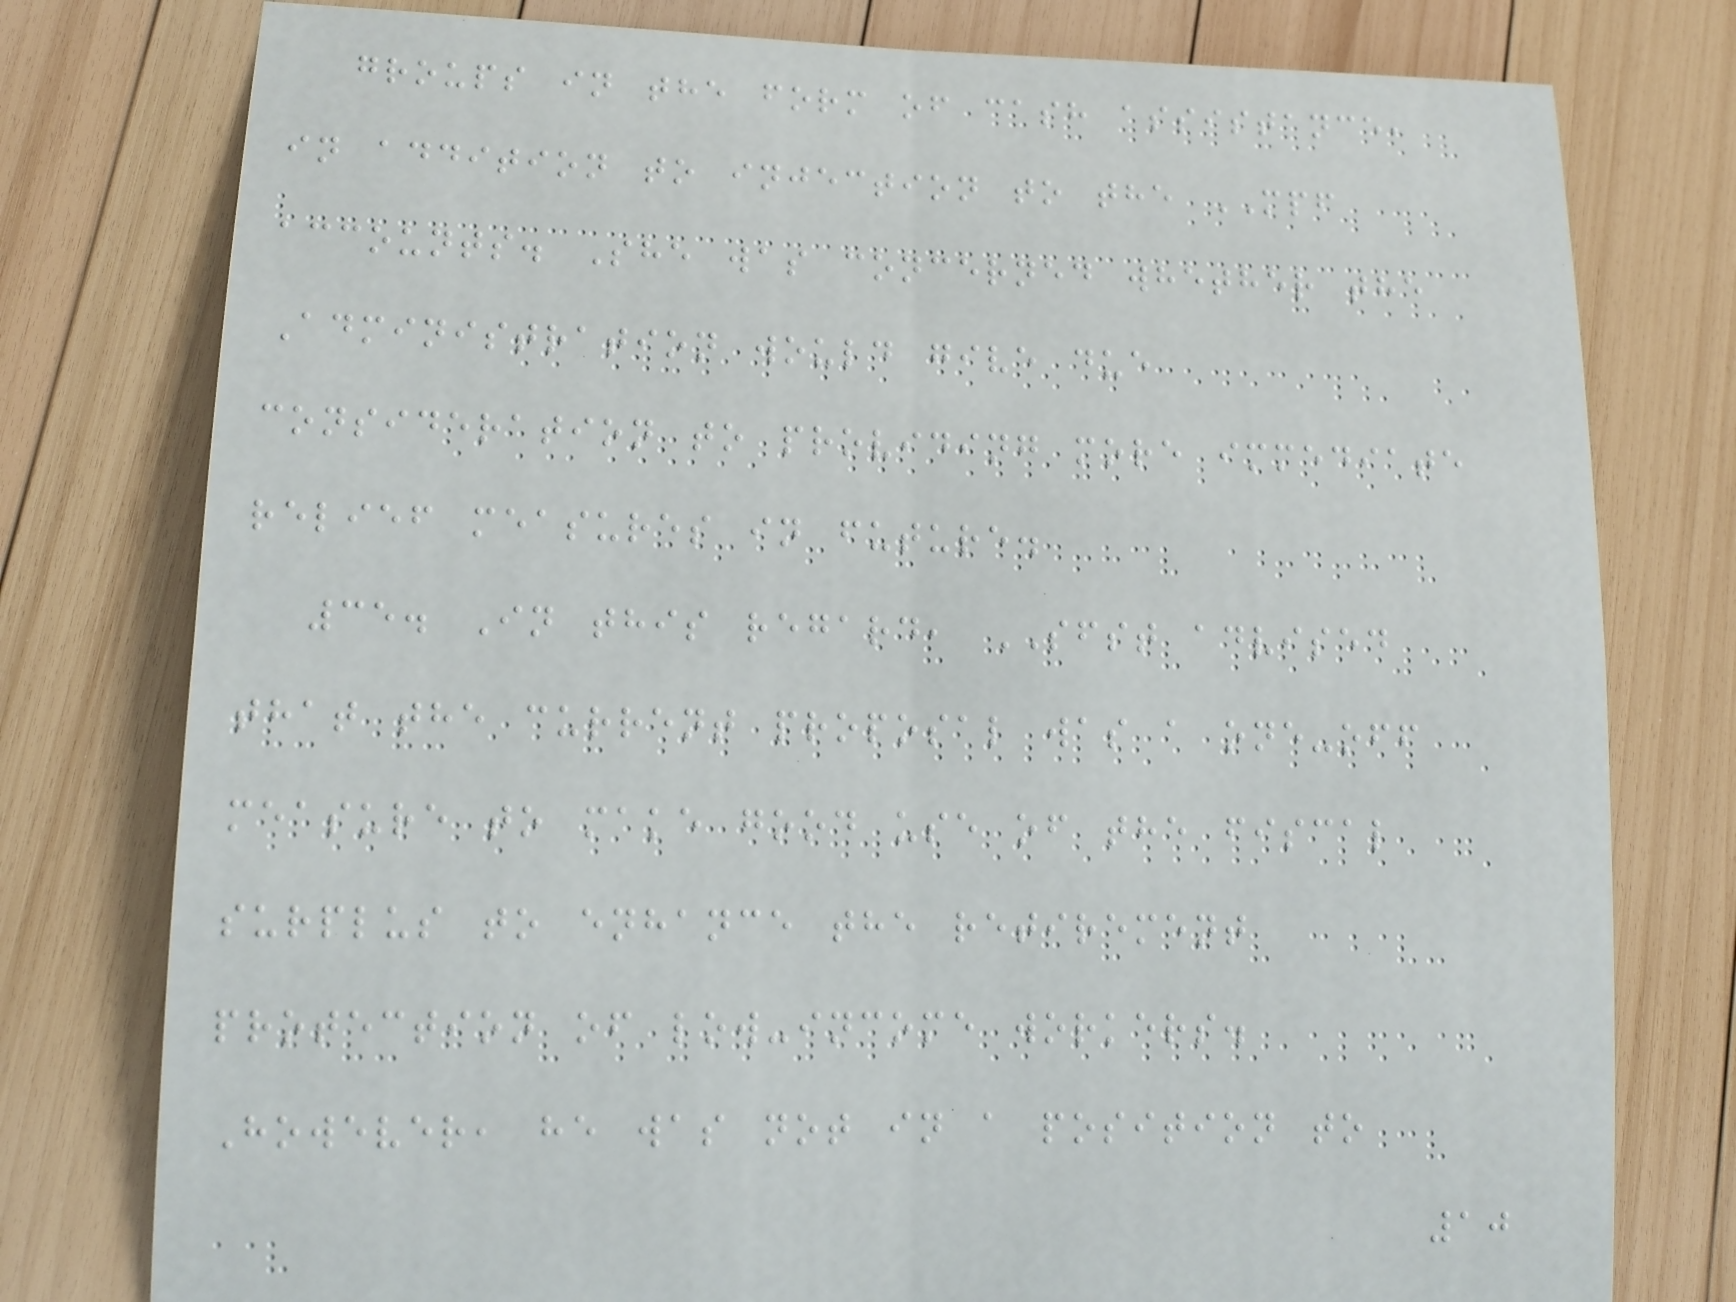groups in the form of cash assistance,
in addition to injection to the MPF
accounts. She was concerned whether the
Administration would give due
consideration to providing more immediate
relief measures in future.
35. In this regard, SFST advised
that the current proposal was a one-off
measure to make good use of the fiscal
surplus to enhance the retirement
protection of low-income workers.
However, he was not in a position to
10
